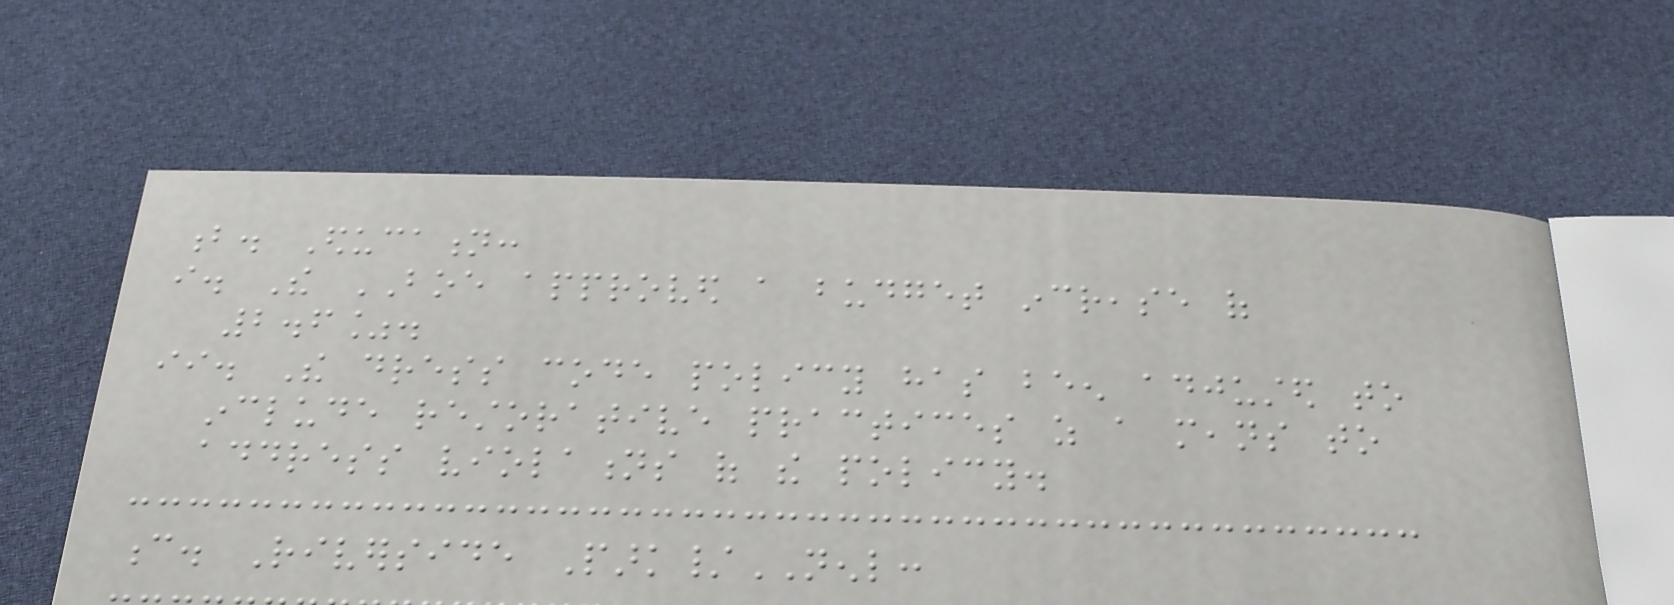b. Education:
i. The BOE approved a budget increase of
2.6%.
ii. The dress code policy has been adjusted to
include restorative practices as a means to
address violations of the policy.
c. Riverside Park/NENL:
